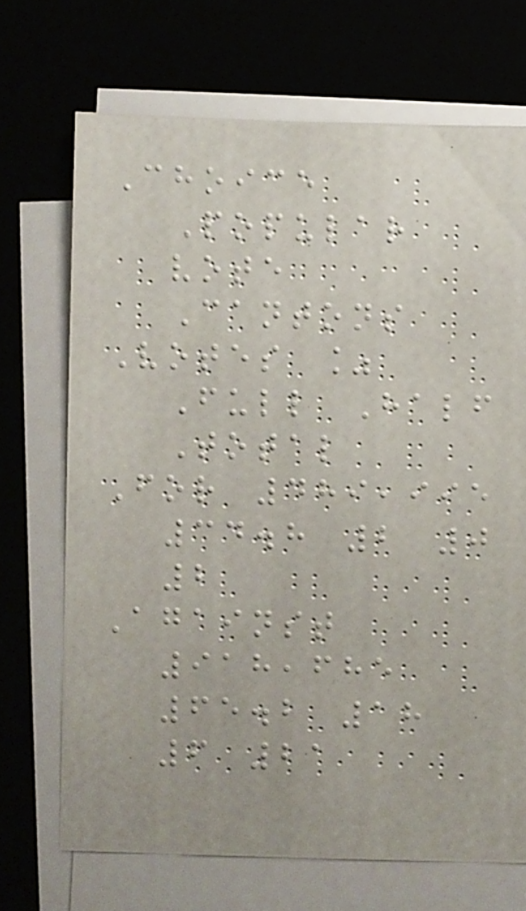Choice
Popular
vote
Cantons
Votes %
Full Half
Total
For 489,995
34.8 2 0
2
Against
918,685
65.2 18
6 21
